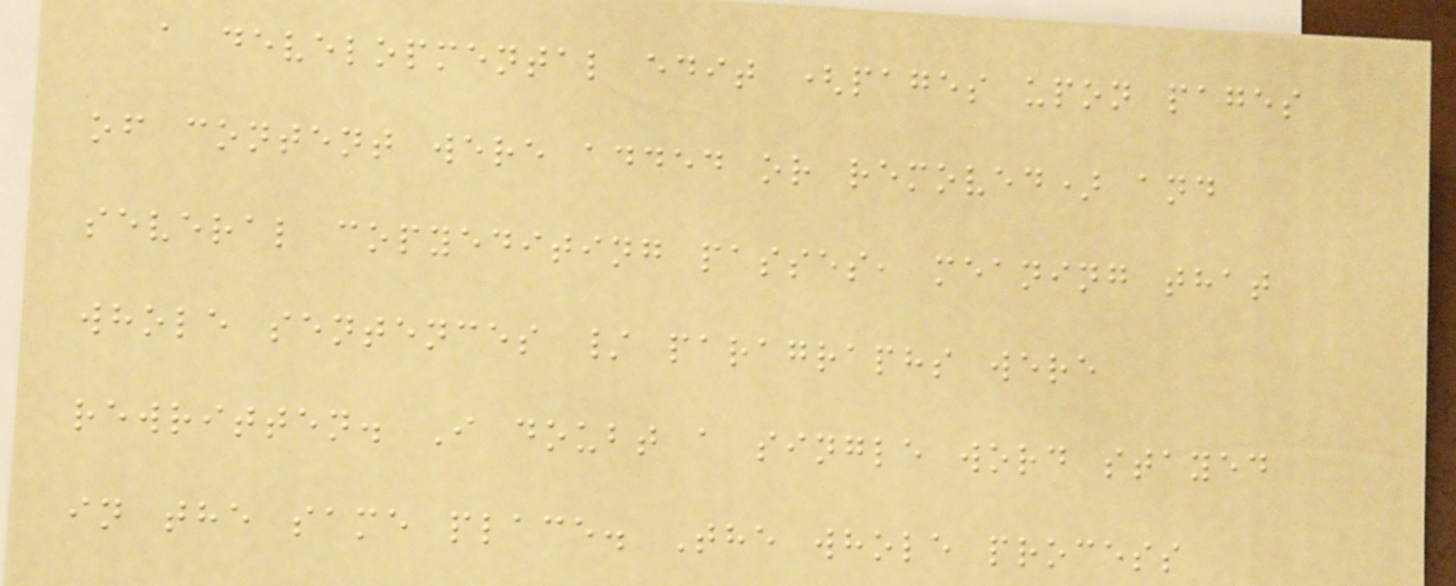a developmental edit (pages upon pages
of content were added or removed) and
several copyediting passes, meaning that
whole sentences / paragraphs were
rewritten. I doubt a single word stayed
in the same place. The whole process
